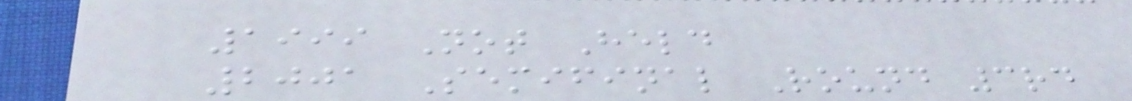1999 Not Held
2001 Semifinal Round 3rd
